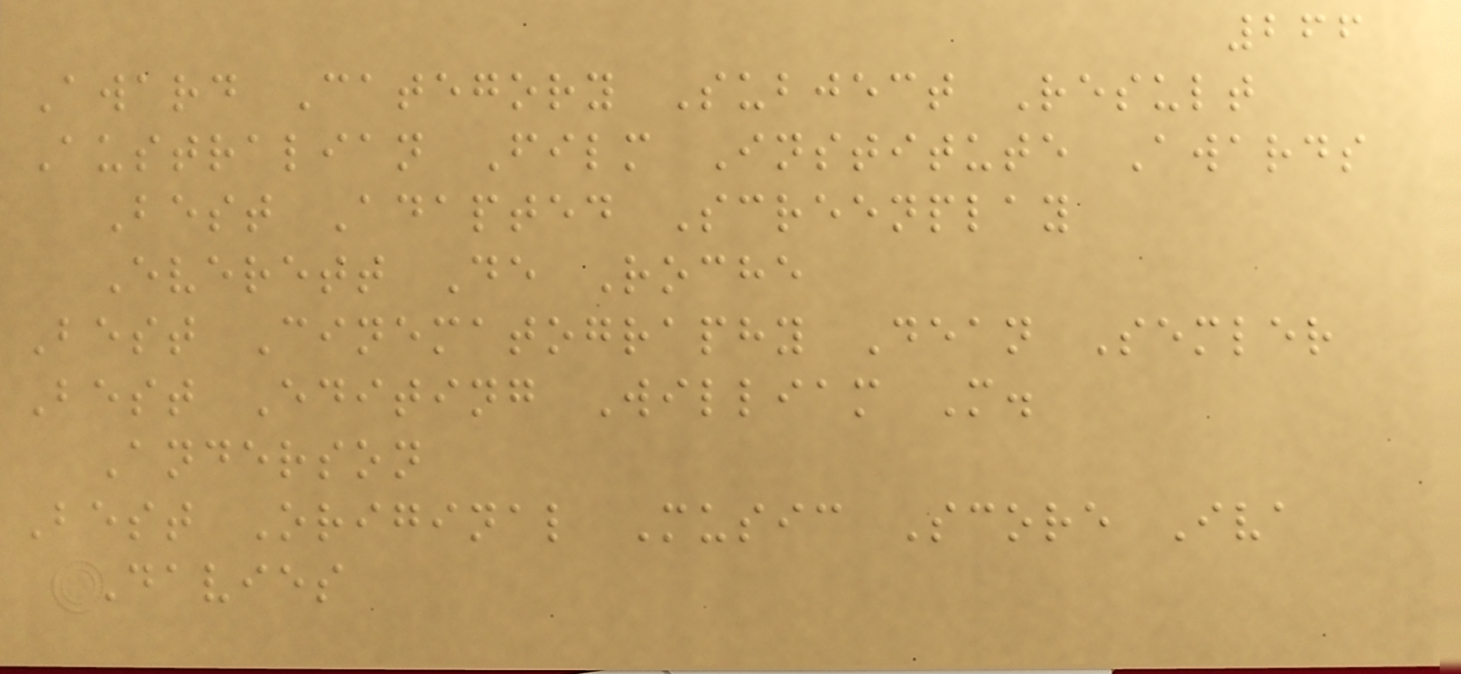266
Award Category Subject Result
Australian Film Institute Awards
Best Adapted Screenplay
Everett De Roche
Best Cinematography Dean Semler
Best Editing William M.
Anderson
Best Original Music Score Iva
Davies
